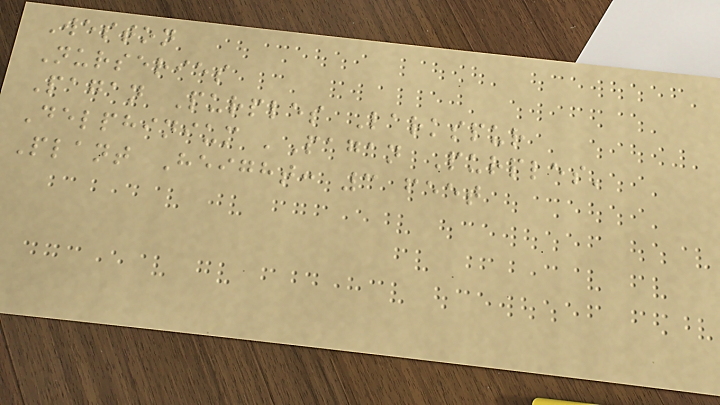Weston
Nurseries
Pagan Purples Larkspur
Delphinium 'Pagan Purples'
Plant Height: 3 feet
